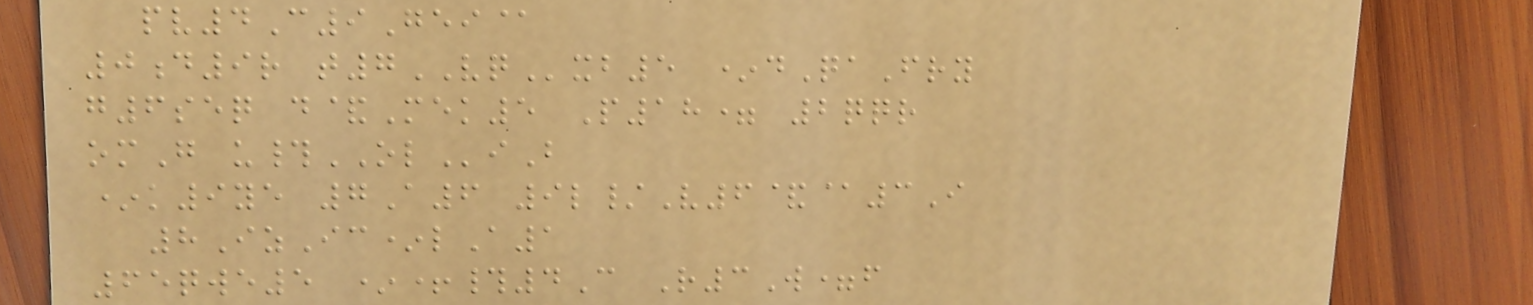pv4C9Gei@
0d9r t7VQxb5 *dQaFry
g6seq d&Mek5 P18= 2qqr
omG u#OLiB
*k9ye 7A6 9l/V6&@3I
8IzIc*lA1
65qwe5 *+#4C R3W=f
